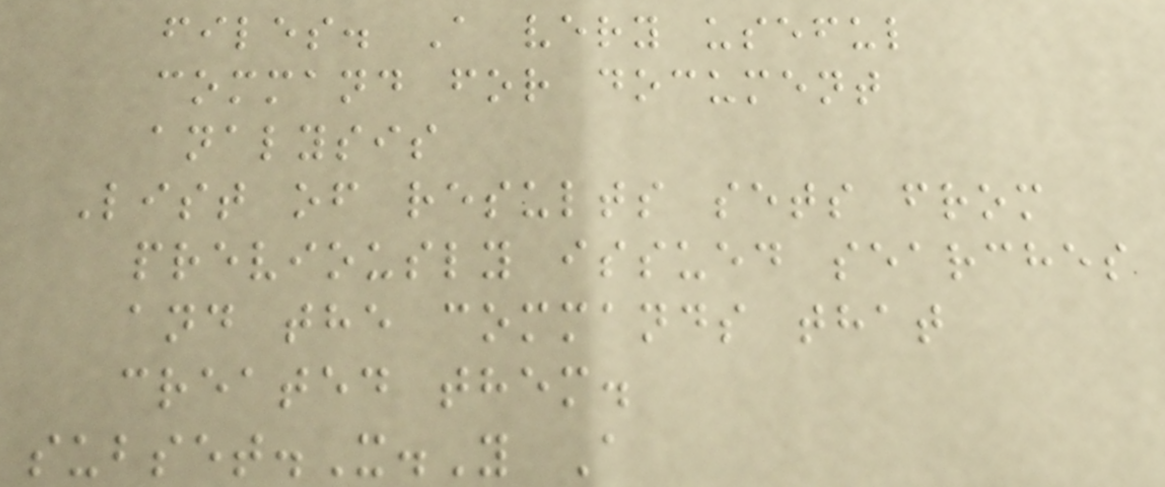files. A very useful
command for document
analysis
List of results sets from
previously issued searches
and the commands that
created them.
subset.X.Y A
